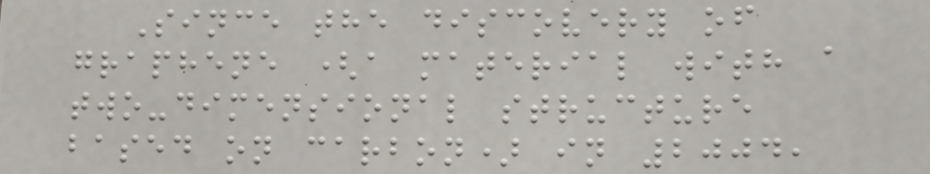Since the discovery of
graphene (a material with a
two-dimensional structure
based on carbon) in 2004,
